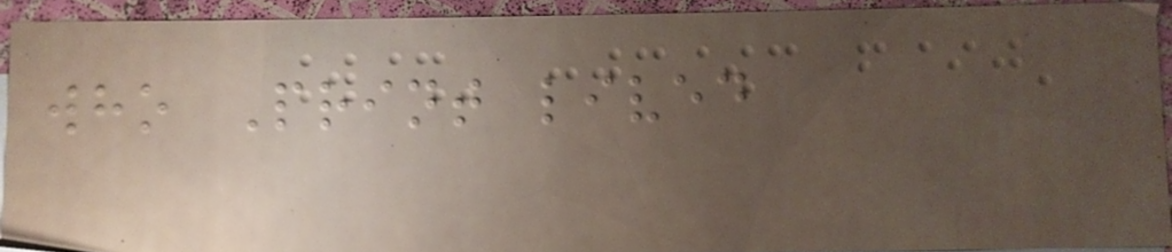who Print lived
